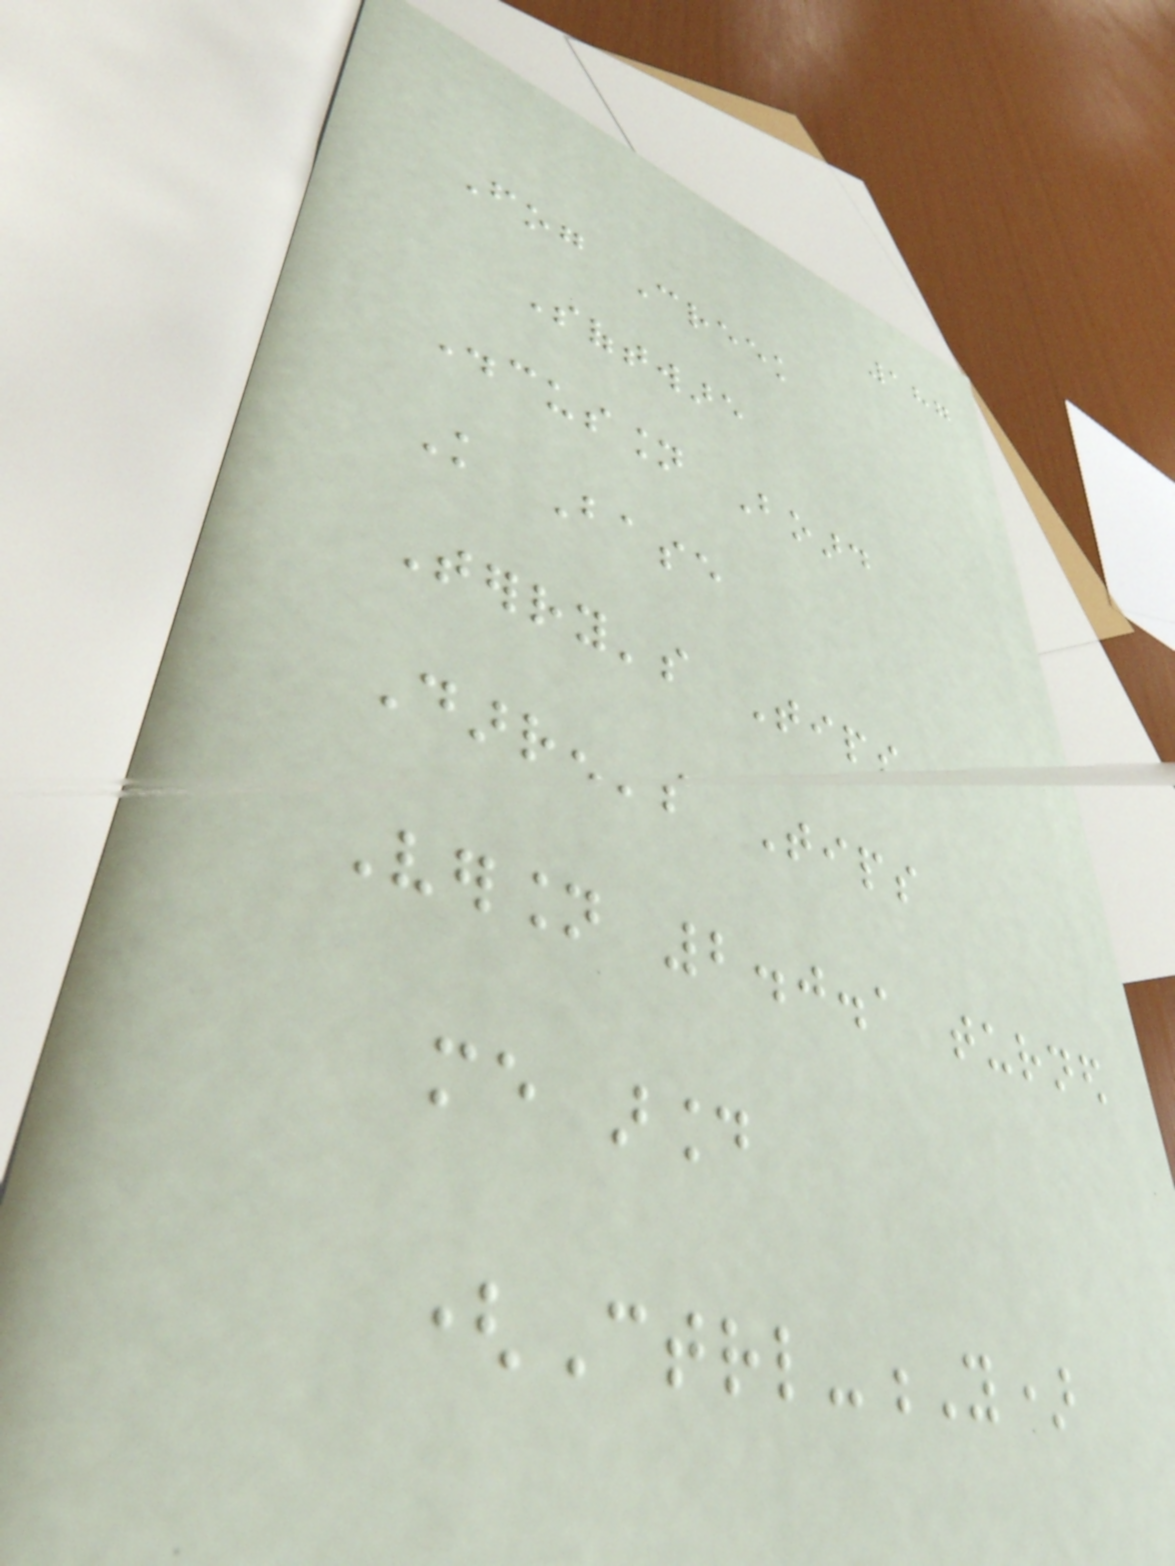187
Fog Creek
Software
Discussion Board
Knowledge Base
Terry's Tips
Darren's Tips
Version 2.0.1 turned
me around
(Ctrl-Y)
